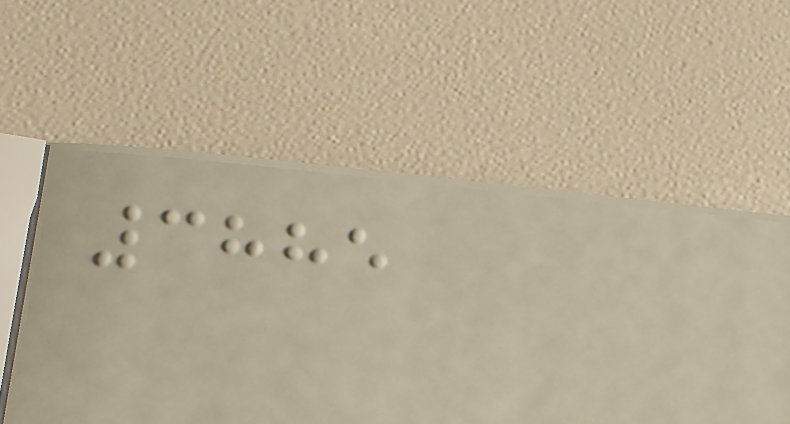3885
